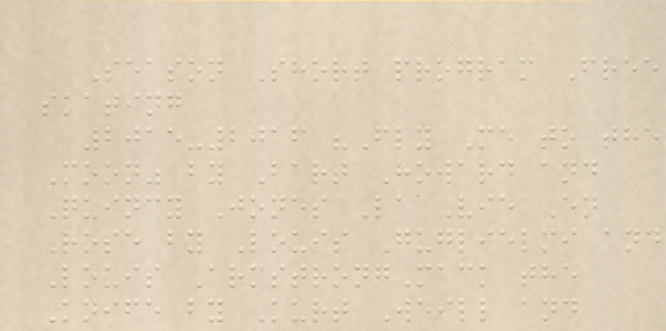Season Short program Free
skating
2015-2016 "Fly Me to the
Moon" by Bart Howard and
Quincy Jones La Vie En
Rose by Louis Guglielmi and
Louis ArmstrongMack the
Knife by Kurt Weill and
